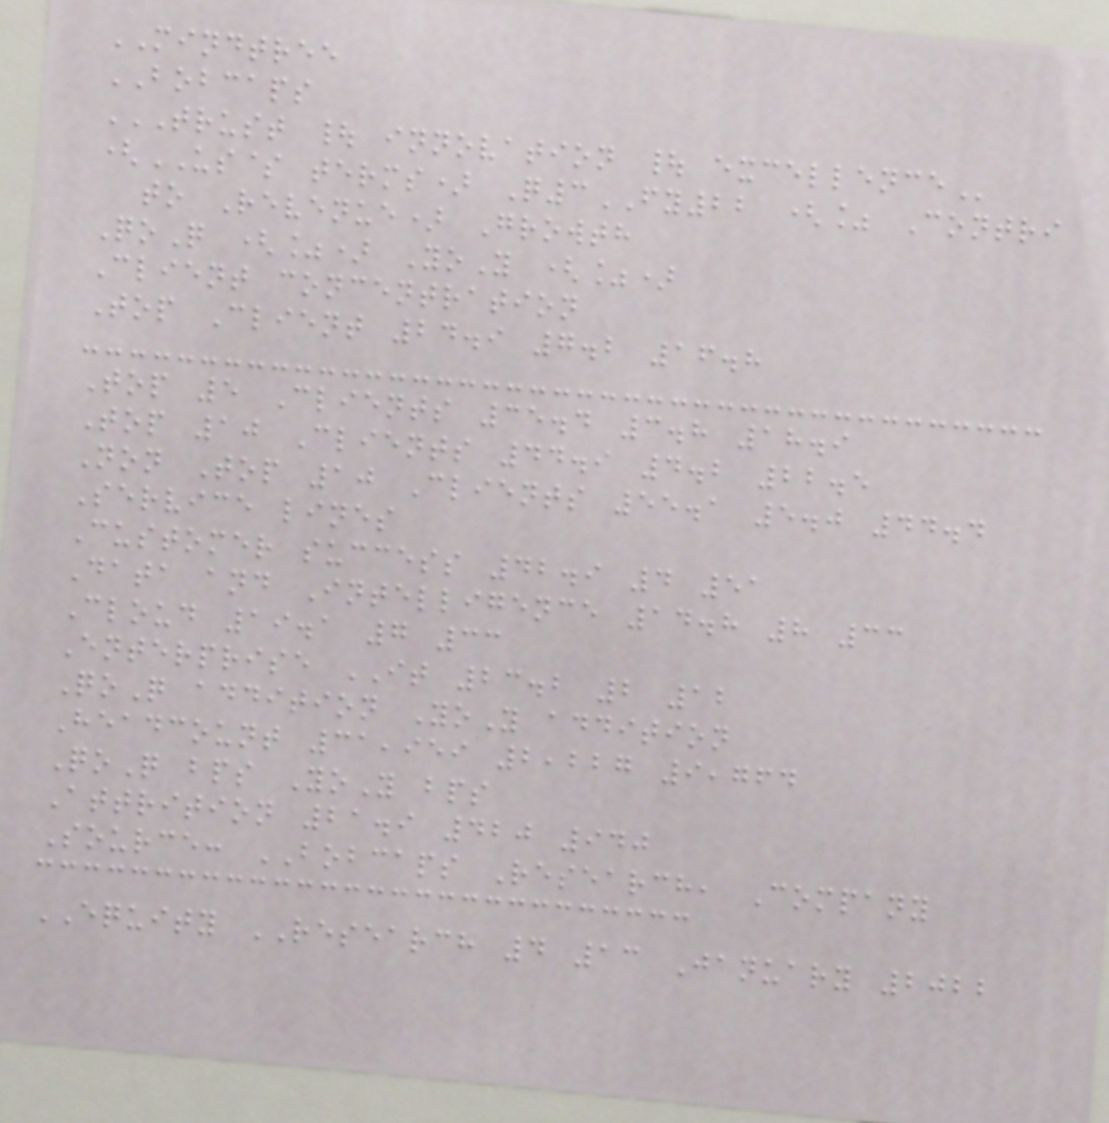MINDTREE
BOBCAPS
TRUST | INNOVATION | EXCELLENCE
(US$ terms) Q3FY22 (% Contri
to Revenue) Growth
QoQ (%) YoY (%)
Client concentration
Top Client 24.9 7.2 16.8
Top 5 Clients 35.4 3.8 18.9
Top 10 Clients 44.9 4.2 22.5
Non Top 10 Clients 55.1 5.0 44.4
Service lines
Customer success 42.9 4 51
Data and Intelligence 14.8 8 33
Cloud 19.1 7 33
Enterprise IT 23.2 2 12
QoQ addition YoY addition
Headcount 31,959 2,227 9,764
QoQ bps YoY bps
Attrition 21.9 420 940
Source: BOBCAPS Research, Company
EQUITY RESEARCH 4 13 January 2022
